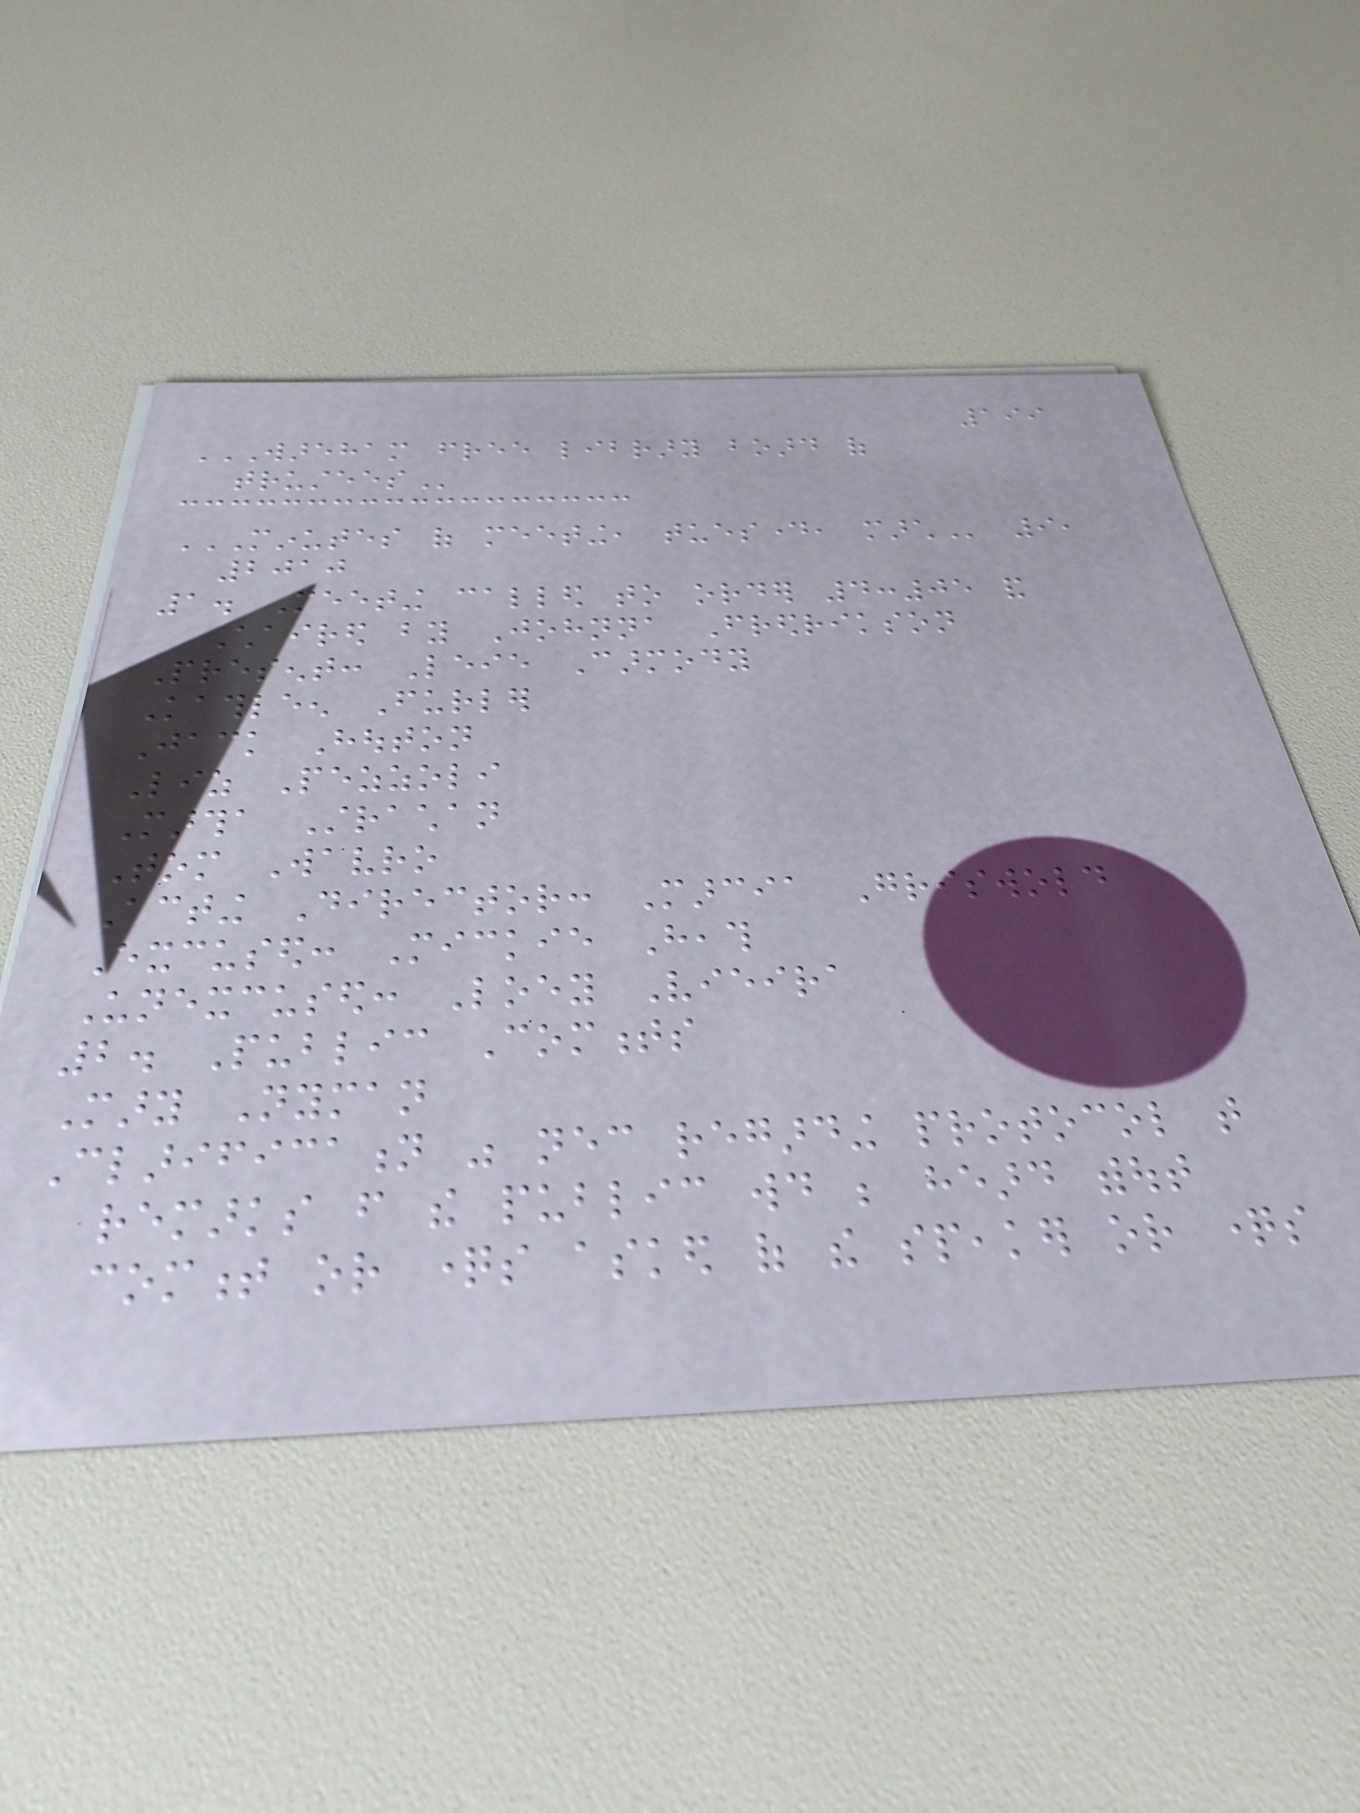199
WAREHAM FREE LIBRARY BOARD OF
TRUSTEES
MINUTES OF MEETING, TUESDAY, MARCH 9,
2010
1. Meeting called to order 4:05 and
Chaired by Johnna Fredrikson
Present: Leie Carmody
Kathleen Furler
Jack Houton
Liz Pezzoli
Martha Strachan
Tom Wavro
Acting Director: Marcia Griswold
Excused: Mickie Heath
Unexcused: Loey Vieira
2. Public Comments
Mary Nyman
Clarification was necessary regarding protocol that
remarks from the public would be heard without
comment or questions asked of the speaker or questions
